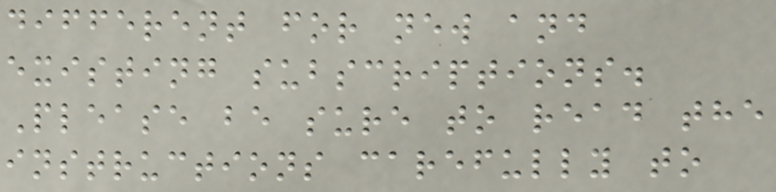different for new and
existing subscriptions.
Please be sure to read the
instructions carefully to
